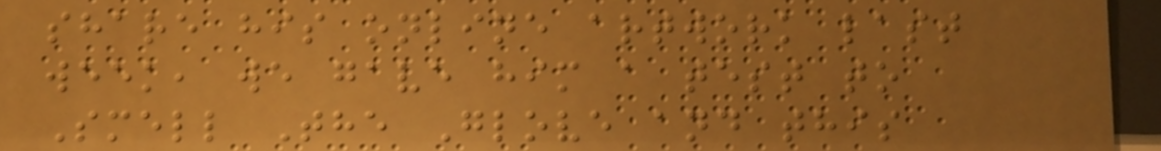share his online artwork last
week, we gave him a test to
Smell The Glove and this
